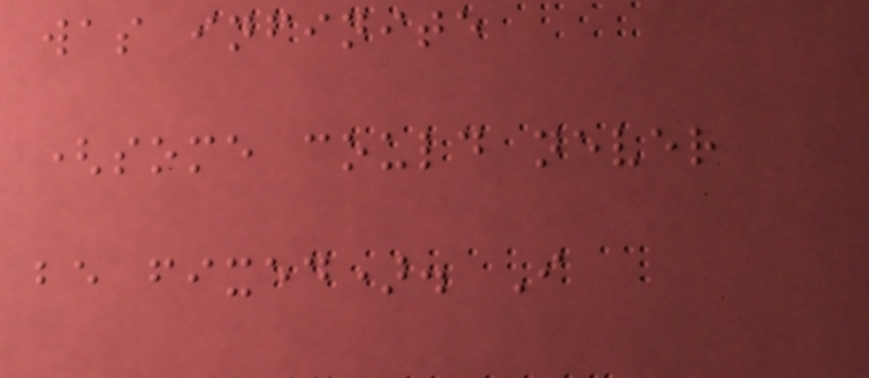was infinite
(some could never
be fixed). I
